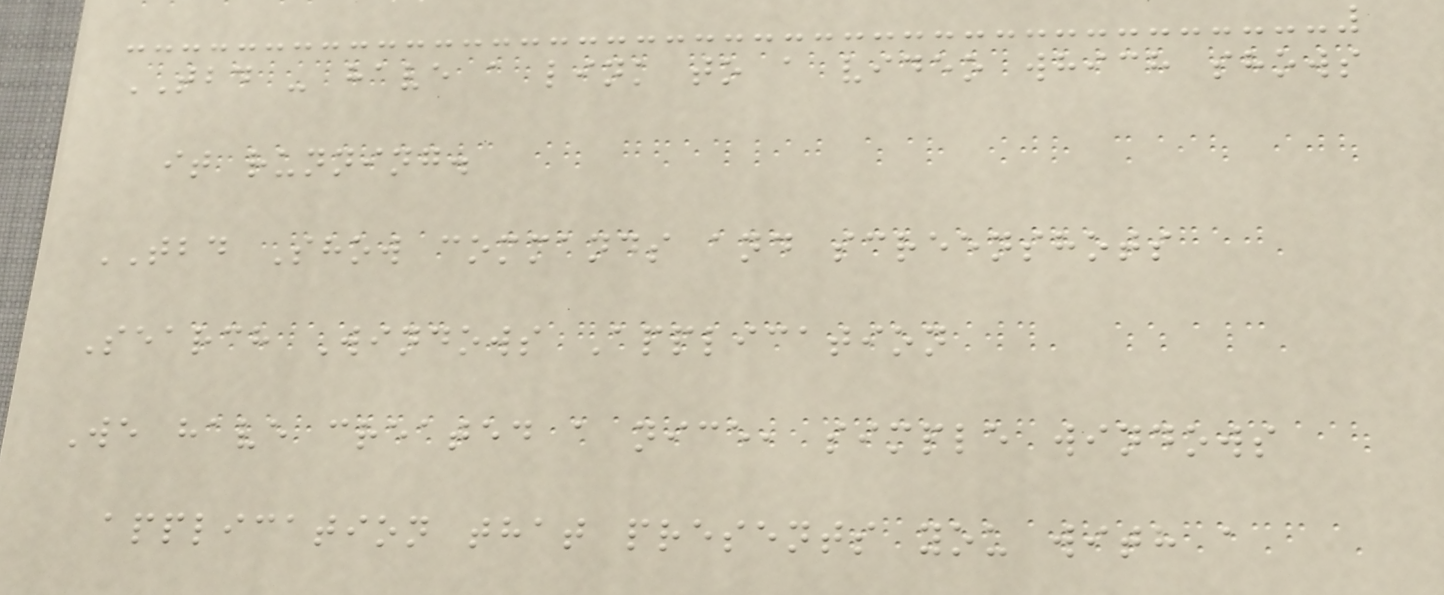TBD - have a link to a video which shows
it running.
TBD Show commands and screenshots
Search Windows Application
We have created a nice, simple windows
application that presents you with a
